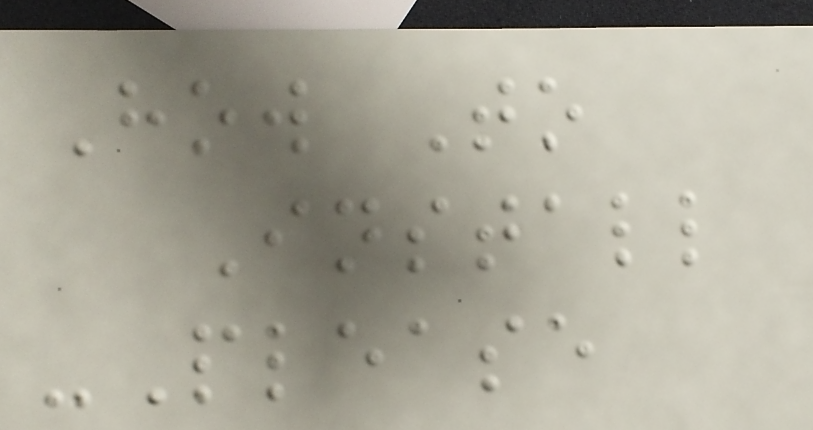How To
Install
-Please
